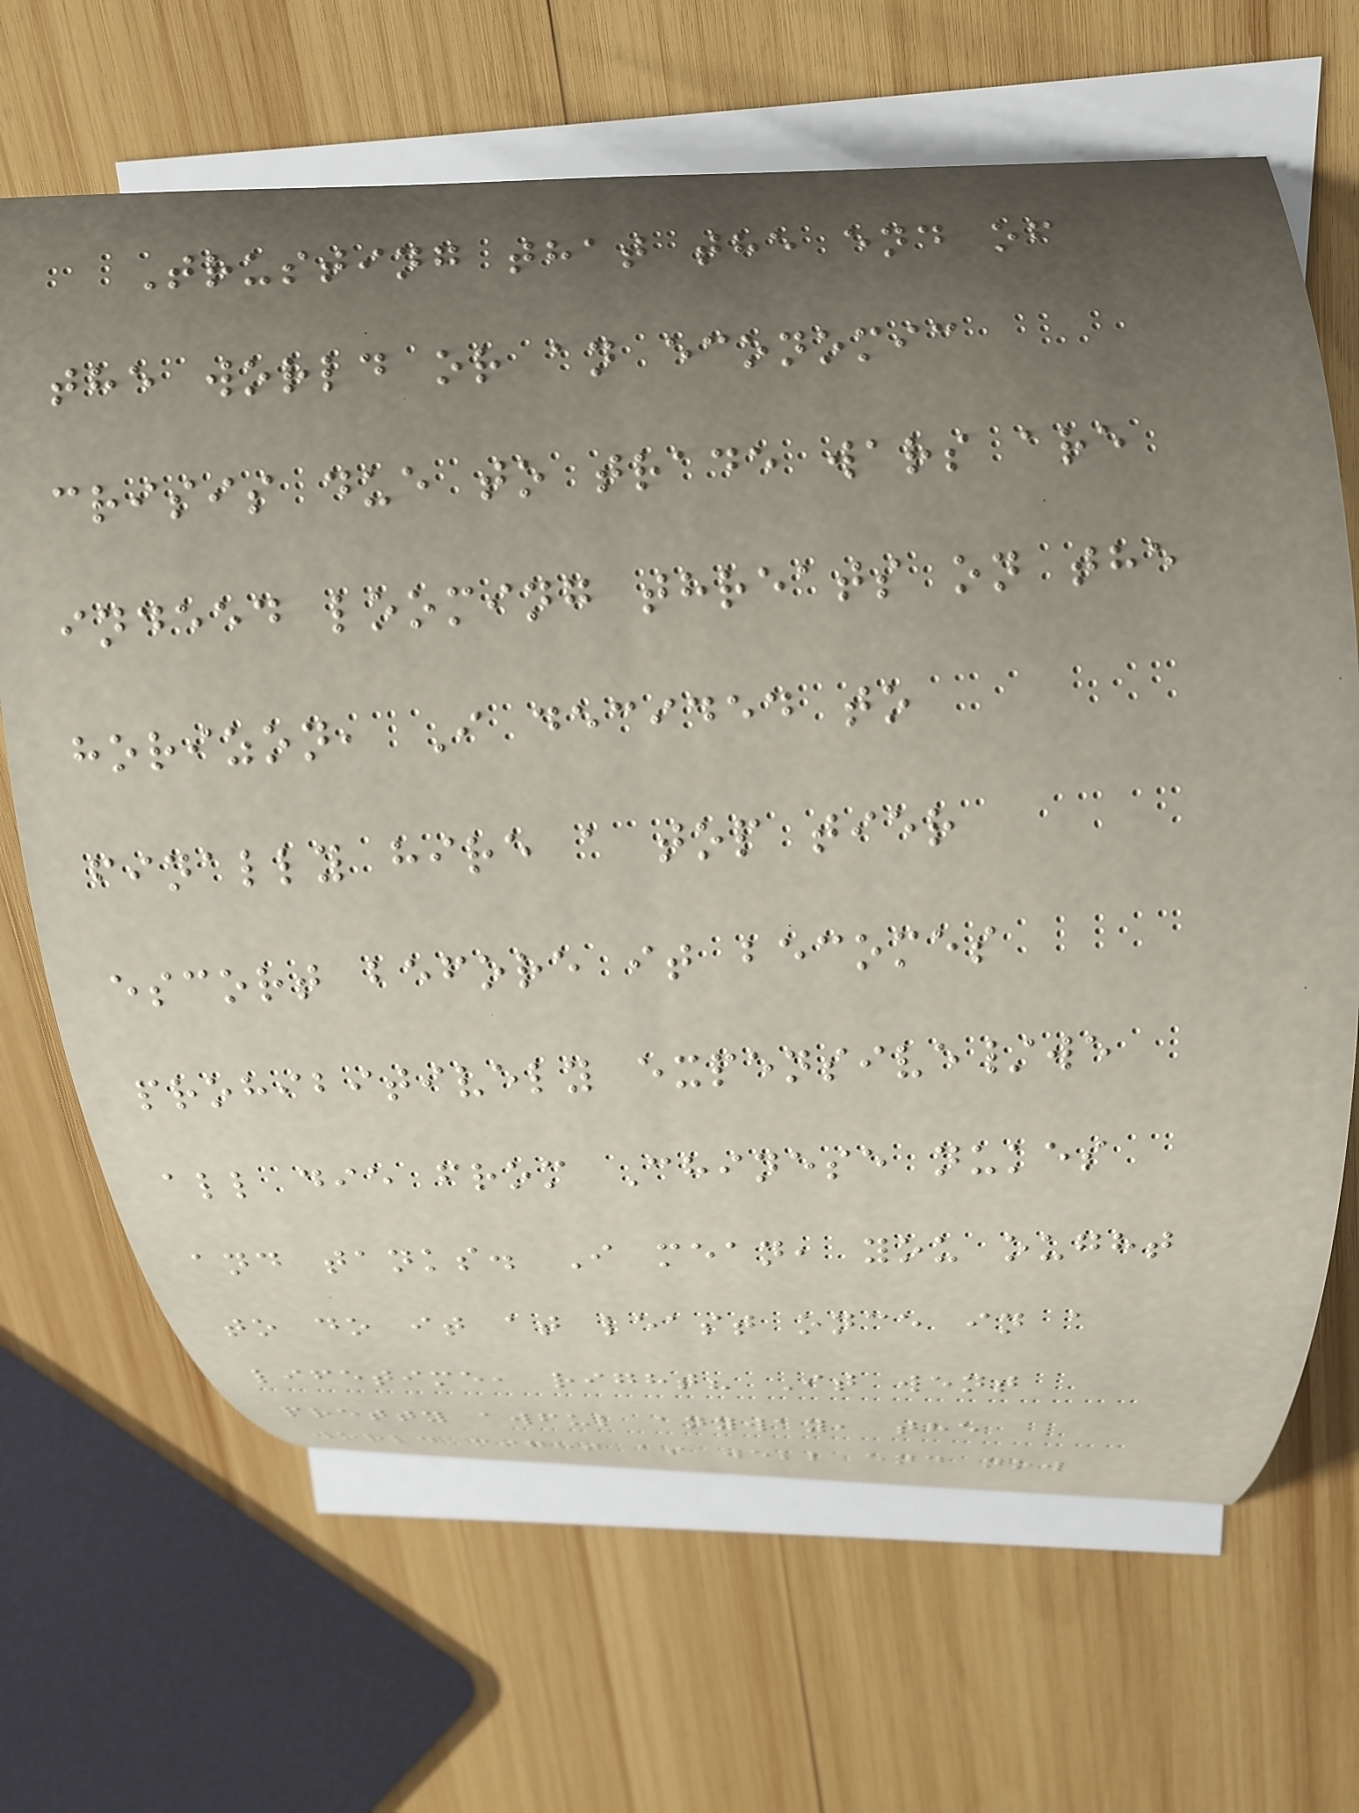Trusting that the end of
the world or an economic
crisis due to trade wars are
indeed looming threats on the
horizon, I decided to
finally hire a top tier
escort before it becomes
prohibitively expensive/we
all die from Chinese nukes
and tanks. I mean, you ought
to do it at least once in a
lifetime, right? It went
pretty awful anyway, the
world might as well end now
